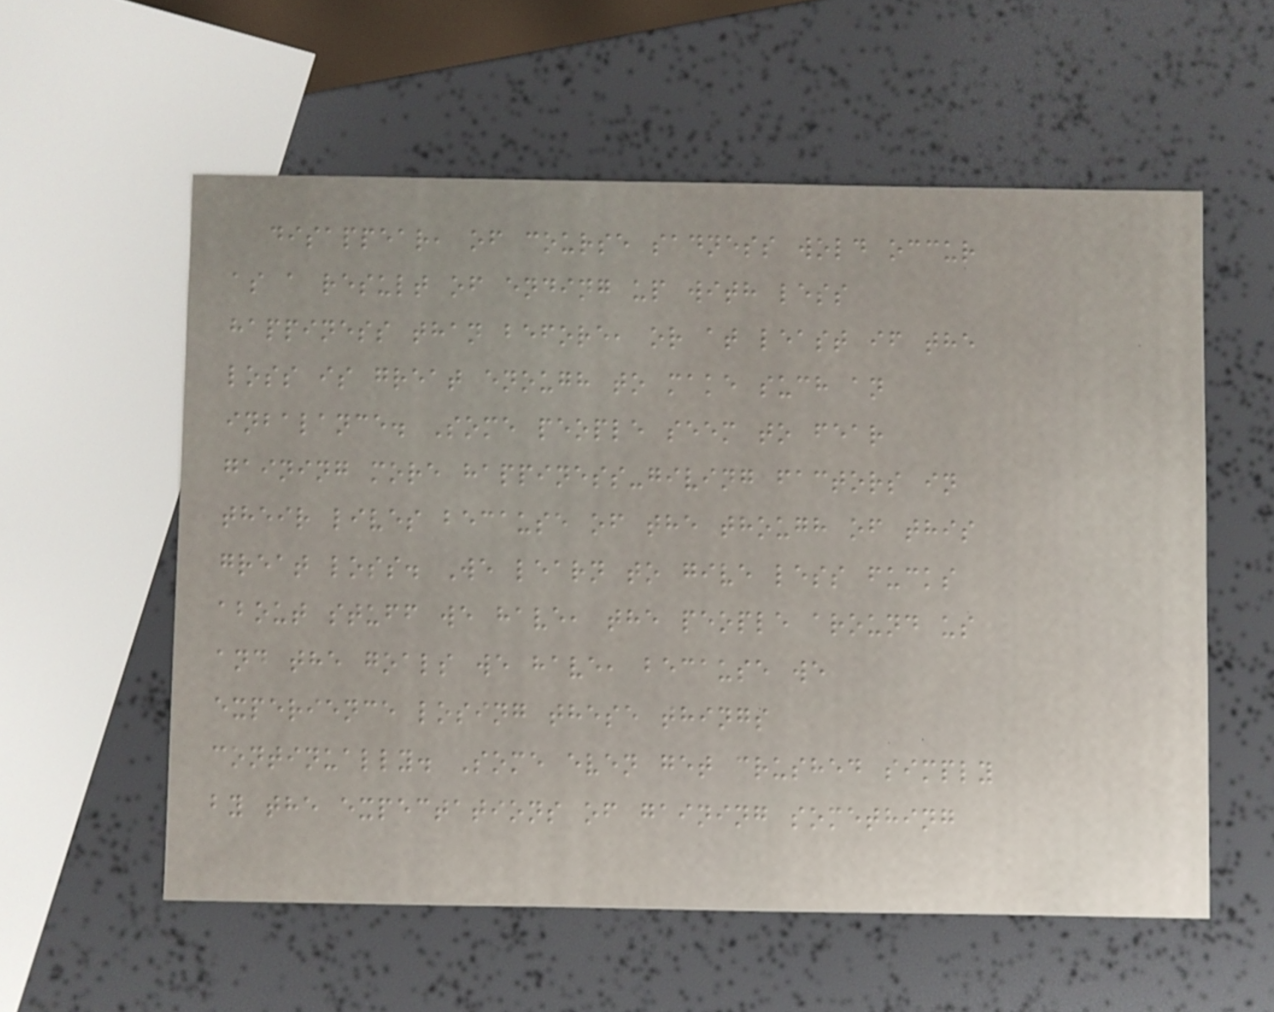disappear, of course sadness wold occur
as a result of ending up with less
happiness than before, or at least if the
loss is great enough to make such an
inbalance. Some people seem to fear
gaining more happiness-giving factors in
their lives because of the though of this
great loss. We learn to give less fucks
about stuff we have, the people around us
and the goals we have, because we
experience losing these things
continually. Some even get crushed simply
by the expectations of gaining something
